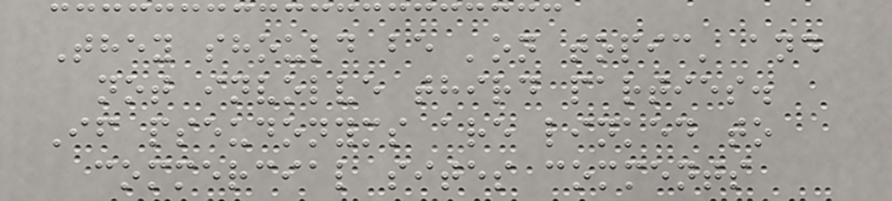They should be 'on topic' and
not involve third parties.
If pseudonyms are linked to
commercial sites comments
